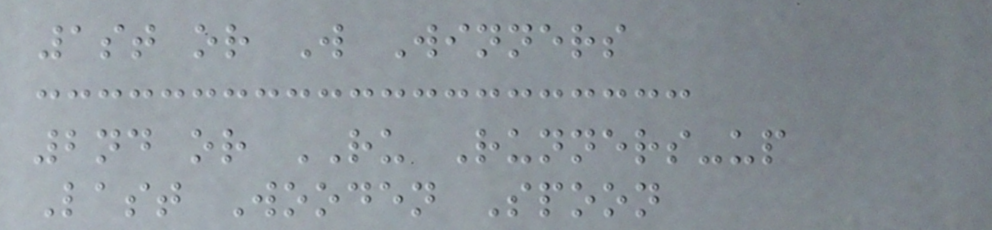1st or W Winners
2nd or RU Runners-up
Last Wooden Spoon
